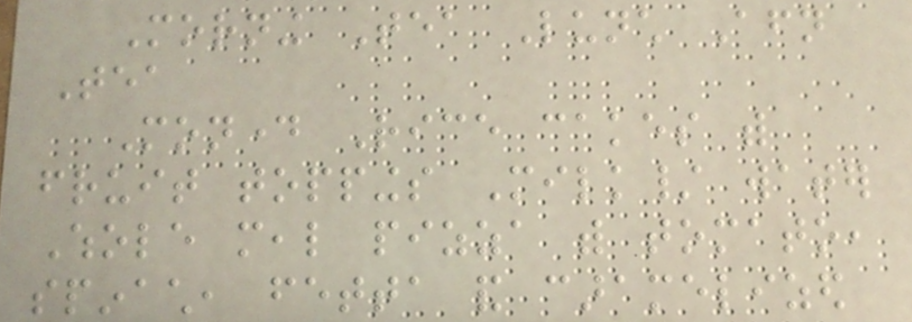Morning Tea Lunch Afternoon
Tea
Monday Rice cakes with
fruit toppings Milk/ water
Whole meal pizza with tomato,
spinach, fetta and caramelized
